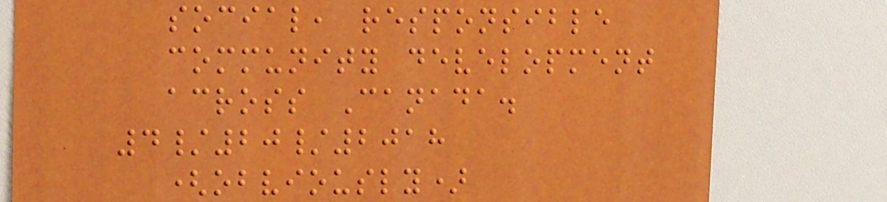social, responsible
community development
across Canada.
4/20/2018
(obviously)
